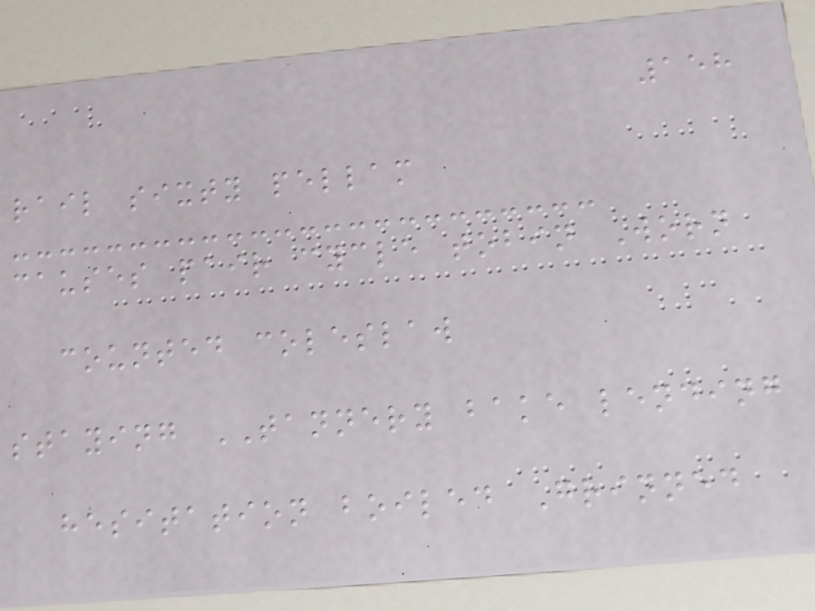158
rail sixty pellam
causes pair cycle tobin Worn
counted coleslaw
staying TANNERY bake lending
hesitation boiled Grinned
